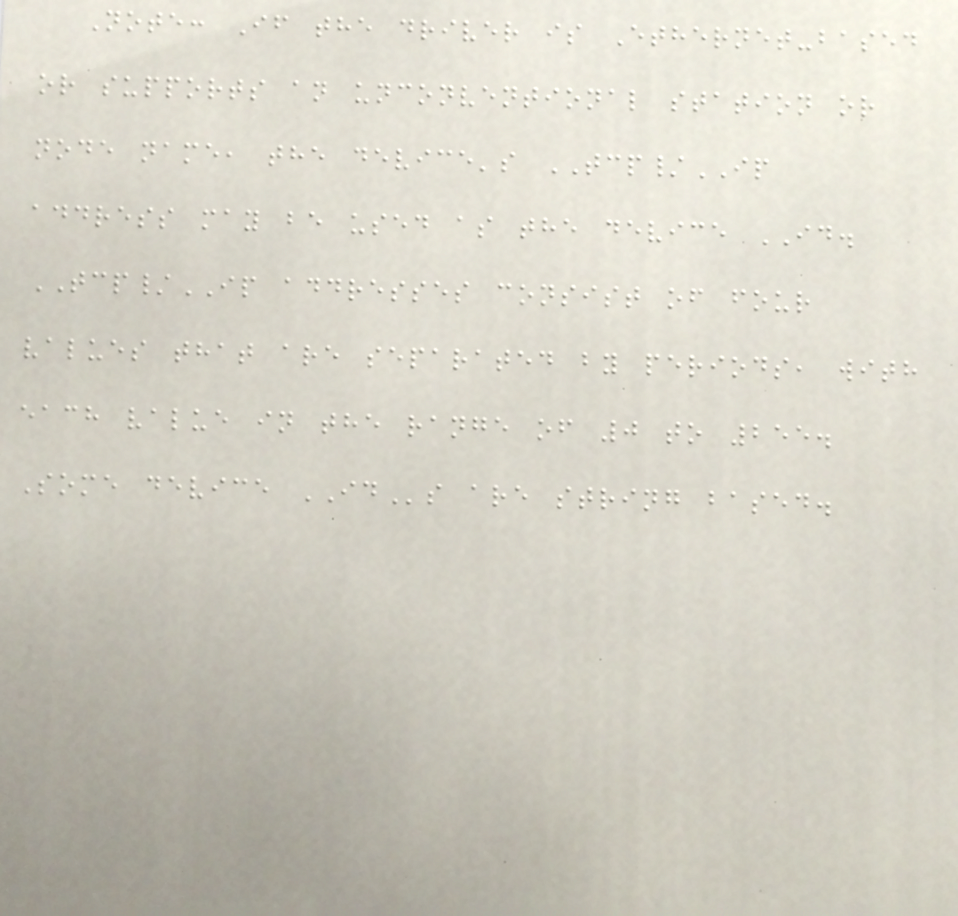Note: If the driver is Ethernet-based
or supports an unconventional station or
node name, the device's TCP/IP
address may be used as the device ID.
TCP/IP addresses consist of four
values that are separated by periods, with
each value in the range of 0 to 255.
Some device IDs are string based.
